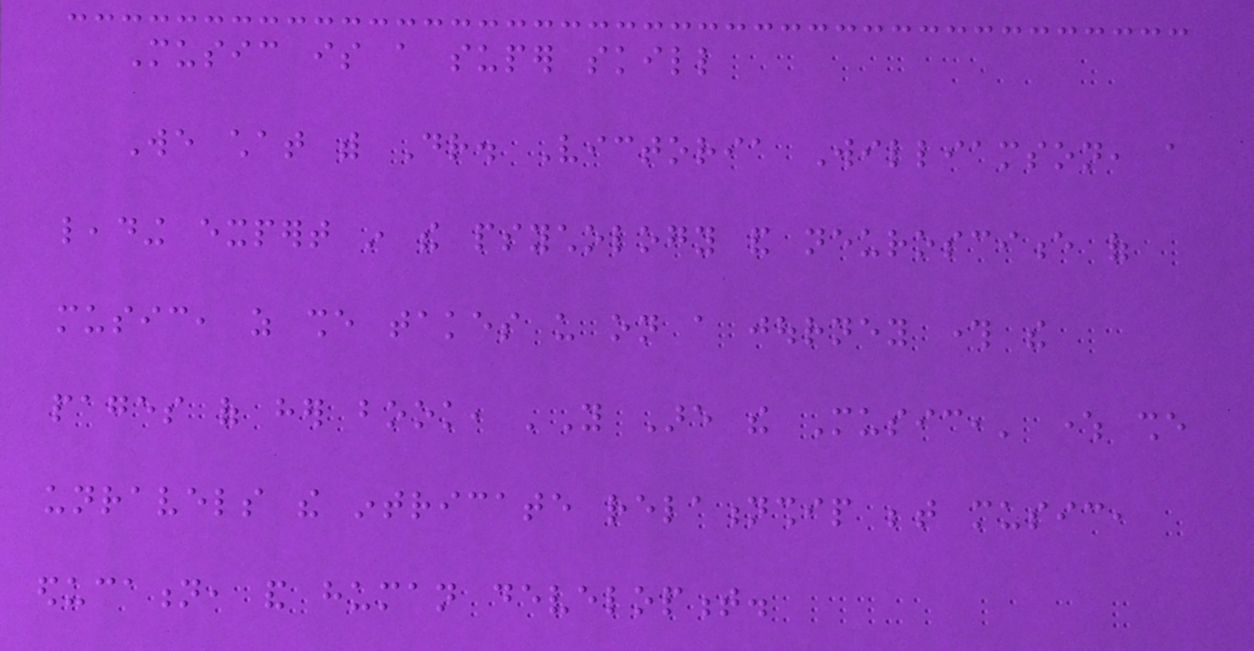Music is a super skill
We chat with Dr. Victoria Williamson, a
leading expert in the psychology and neuroscience of
music, as she takes us on a journey through the
pages of her book, 'You Are the Music,' where she
unravels the intricate relationship between music,
education, and human development.
